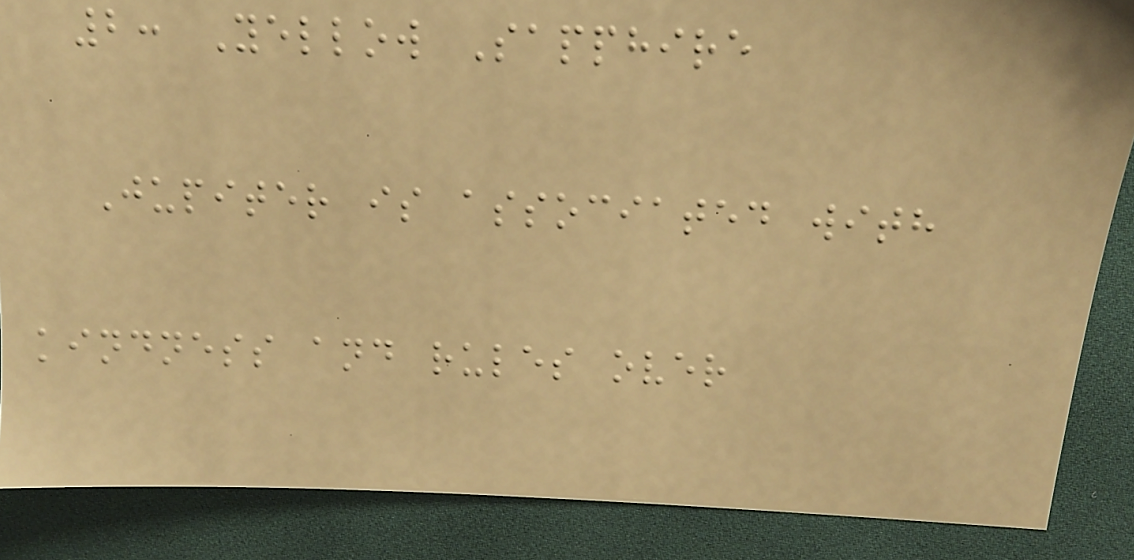2: Yellow Sapphire
Jupiter is associated with
kindness and rules over
